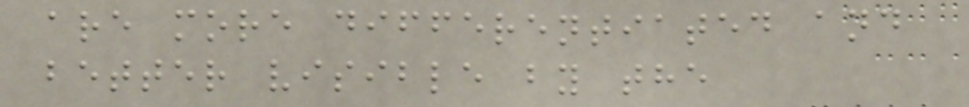are more differentiated and
better visible by the
